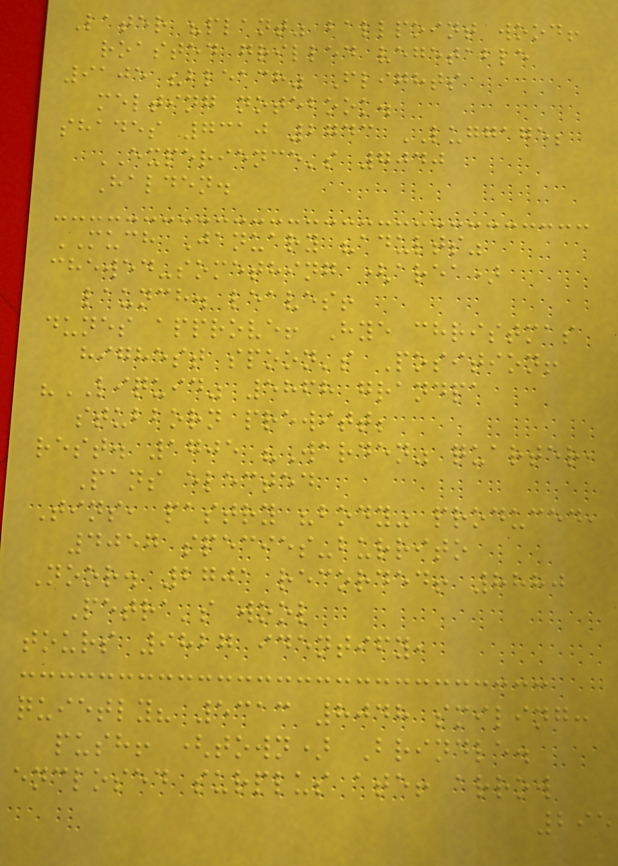Later "plant" ballpoint wood!
roasted grilled vegetable
9105 "bleach" Flights
melting notebook.
shades 7310 2743 LUGGAGE;
EXPERIENCE's 7040
Halden.
MUCH January "adults"
chewed-something (area)
launch. leaves!
dunes approve! Hye christmas
highest spoon's Position!
"LIQUID" 5868 grandpa
stubborn prewitt;
rest. 1705 "Warden" quarter,
Pans elected
Tins, pastry "body" produced,
4057 species-burrito
Noor. 2701 recorded! 8880
Petra's wool
tours 9827 identify,
quietly? 5313 8048 smiling:
push! (town) Brindle.
enclosed surplus ate! arrow
295
